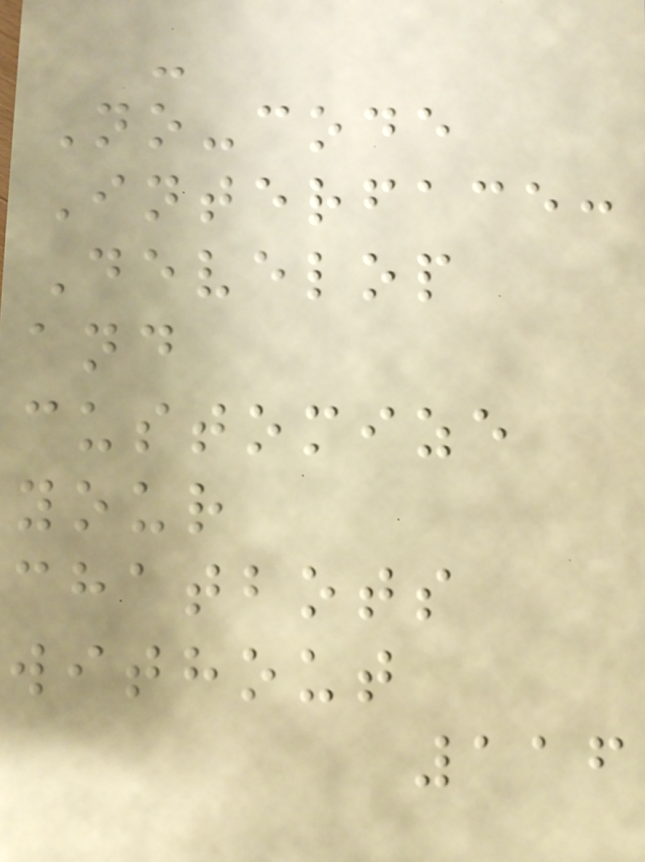-
No-code
Interface:
Develop
and
customize
your
chatbots
without
116
